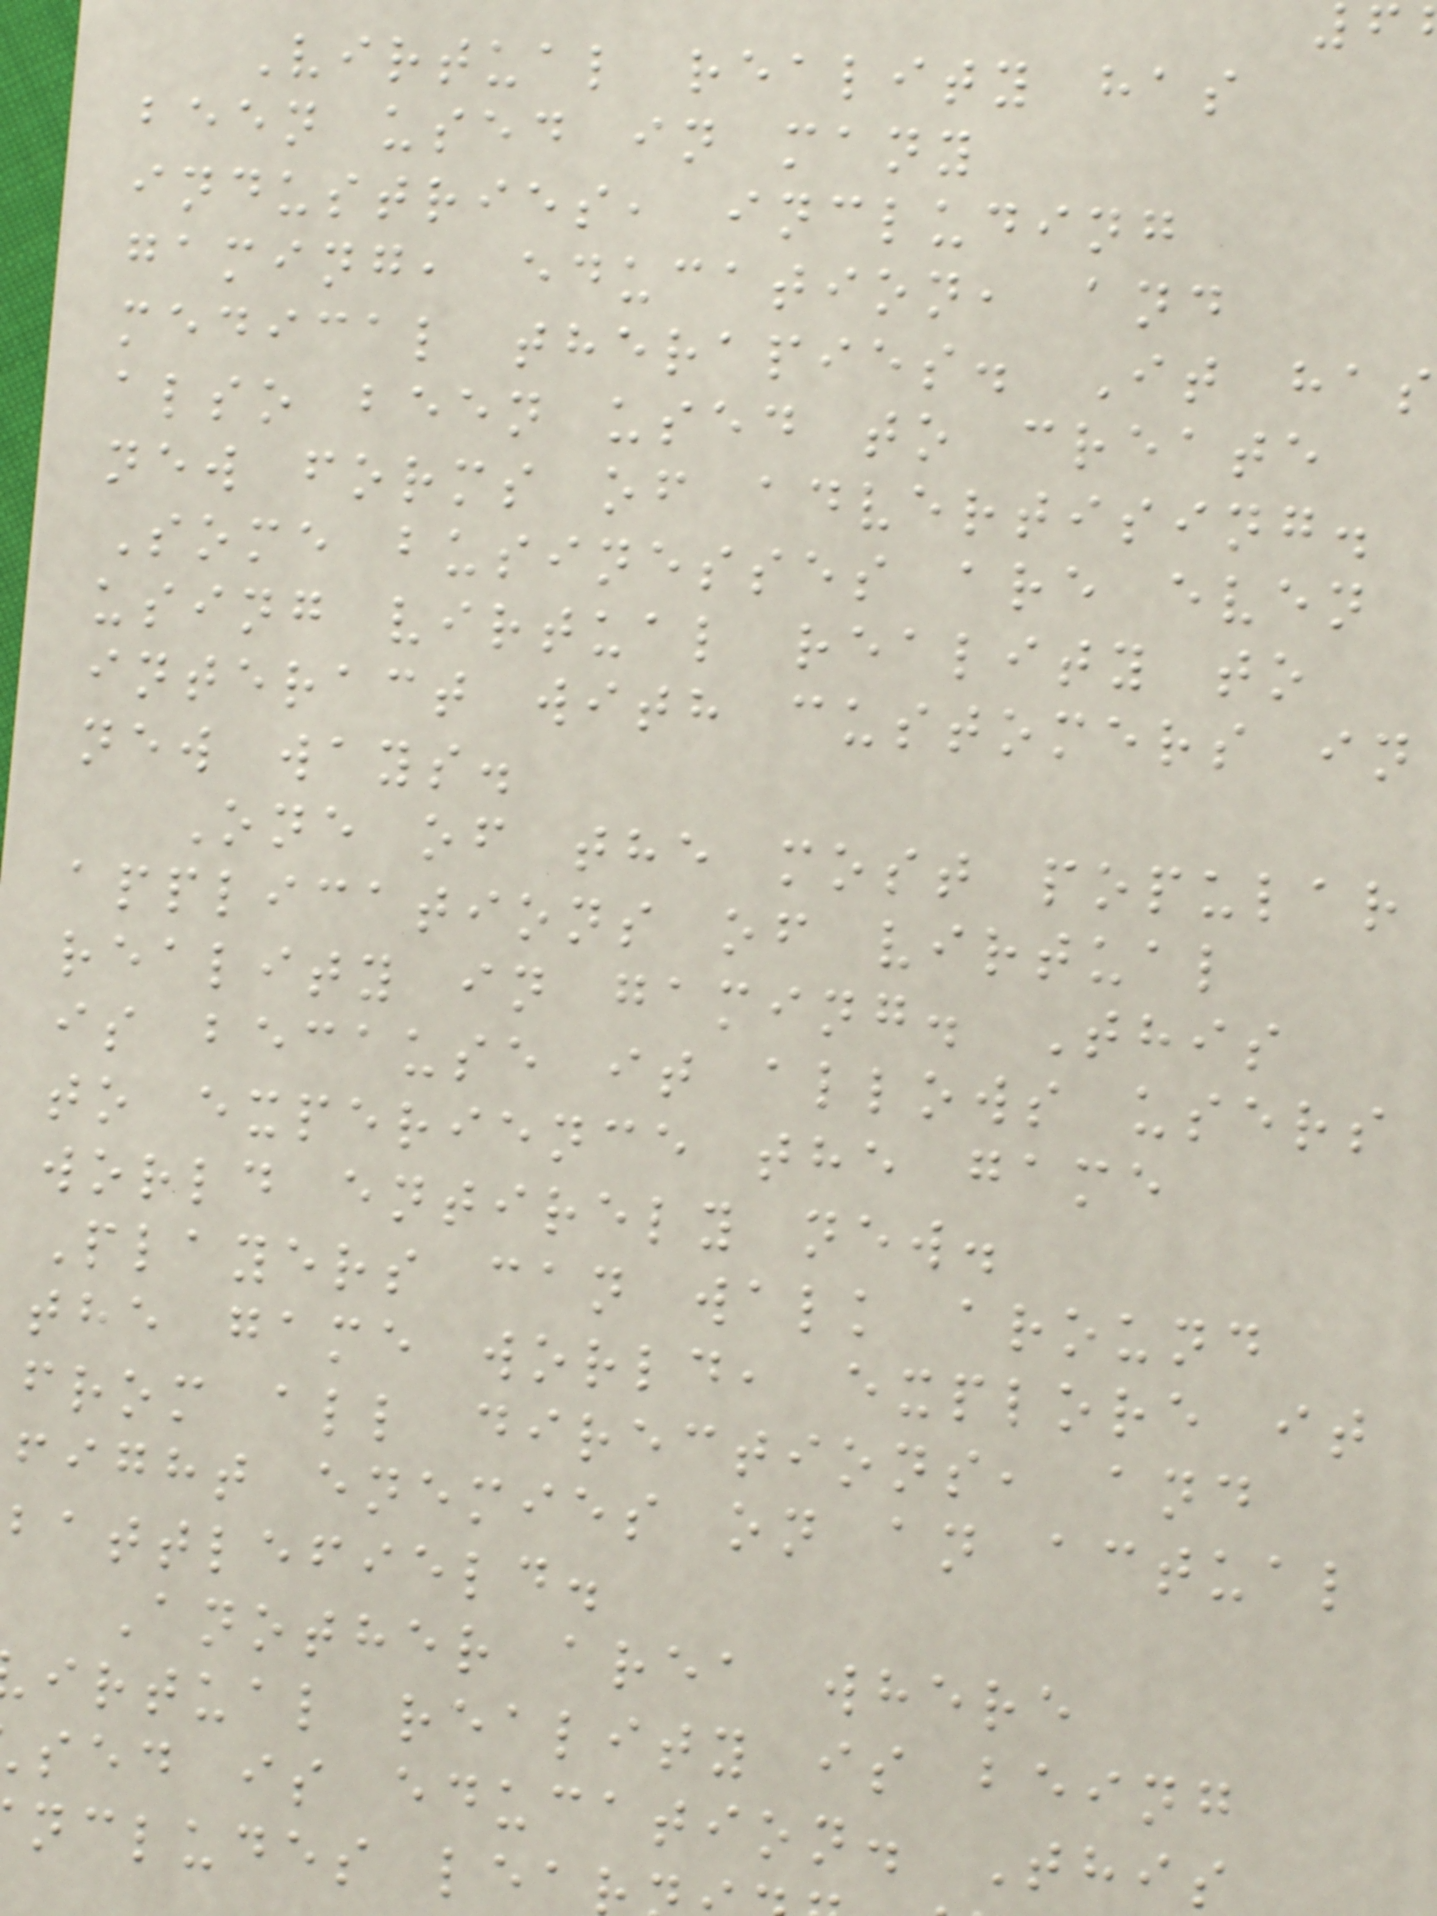Virtual reality has
been used in many
industries, including
gaming, education, and
medical therapies. It has
also been used to create
new forms of advertising.
Some businesses are even
using virtual reality to
interact with customers in
new ways.
One of the most popular
applications of virtual
reality in gaming. This
is because it allows users
to experience the game
world entirely new.
Players can walk around
the game world, explore it
from all directions, and
fight enemies on an actual
battlefield.
Another area where
irtual reality is being
sed is education. This
ncludes lea
